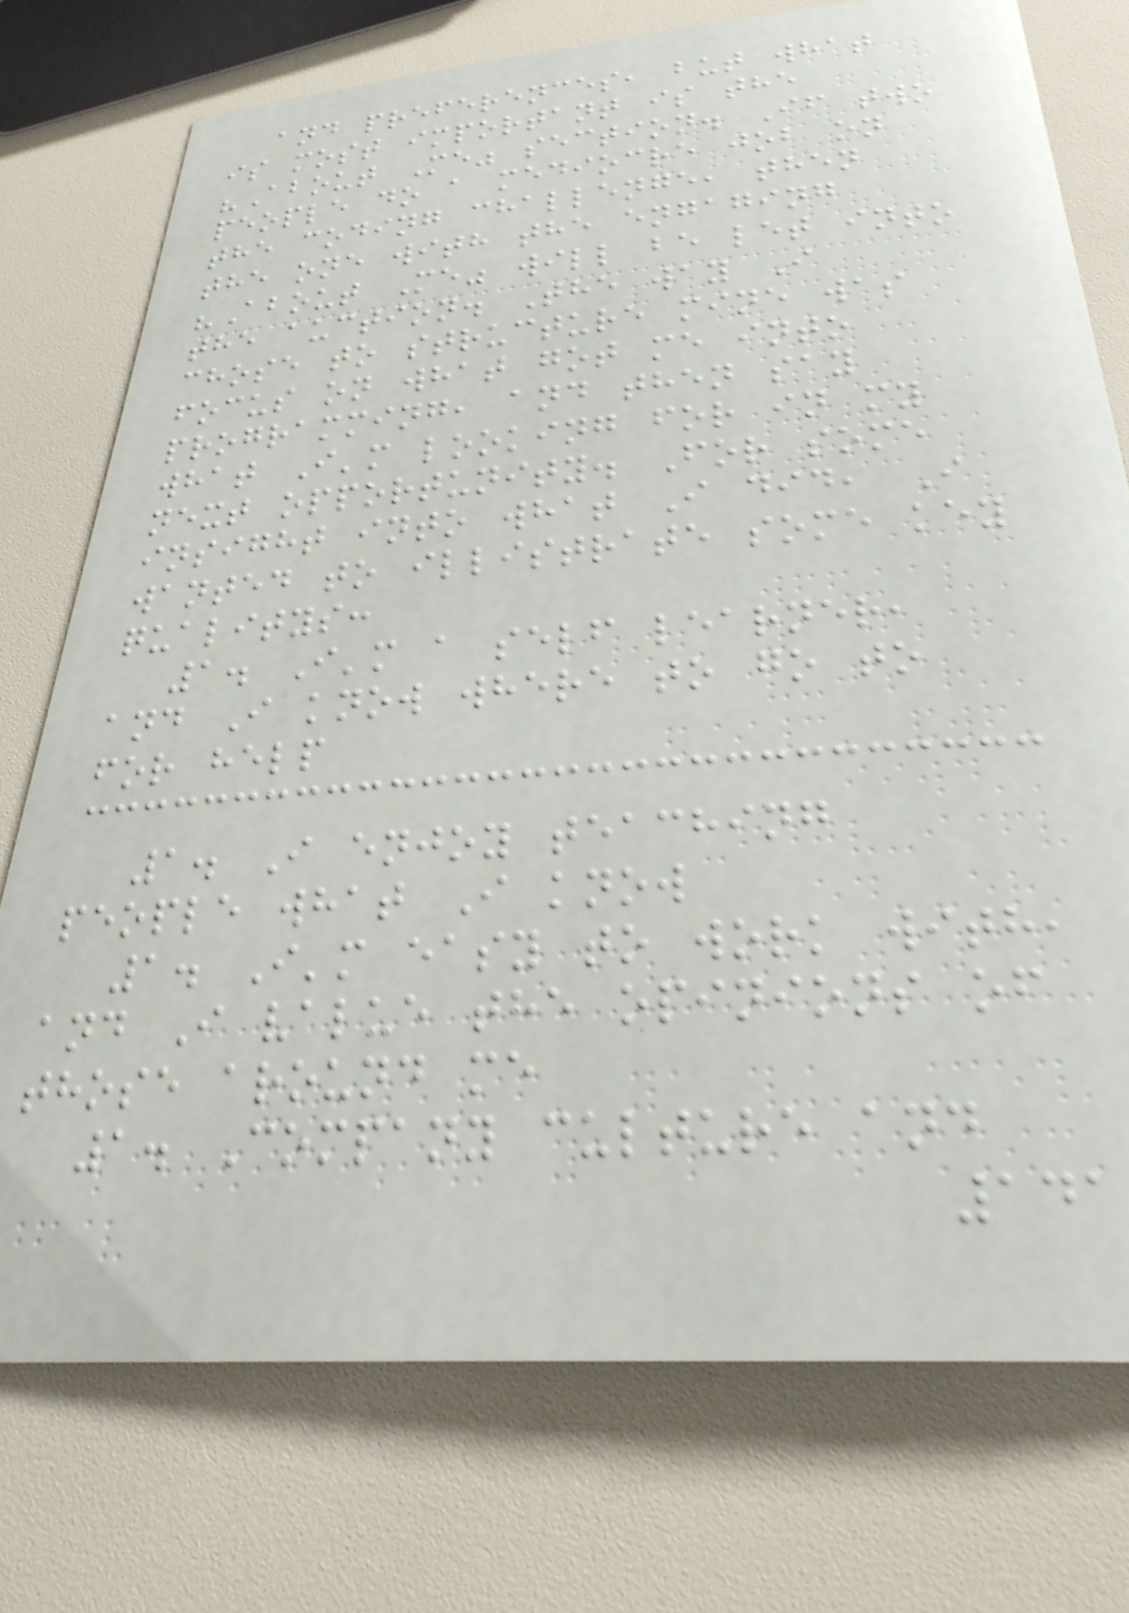and preferences, but what
is most important is the
"About Me" section. If two
people do a mediocre job on
the coding challenge, then
the one with the engaging
"About Me" will be let into
the auction. The way I
chose to structure mine was
focus on what got me into
programming, and then say
what I'm looking for in my
next opportunity. For some
insight into what I did, I
wanted to illistrate some key
qualitys:
1. I'm a self learner,
and I know where to go to
for help
1. I enjoy teaching
people what I know
1. I'm easy to work with,
and I value the opinions of
those around me
1. Company culture and
141
